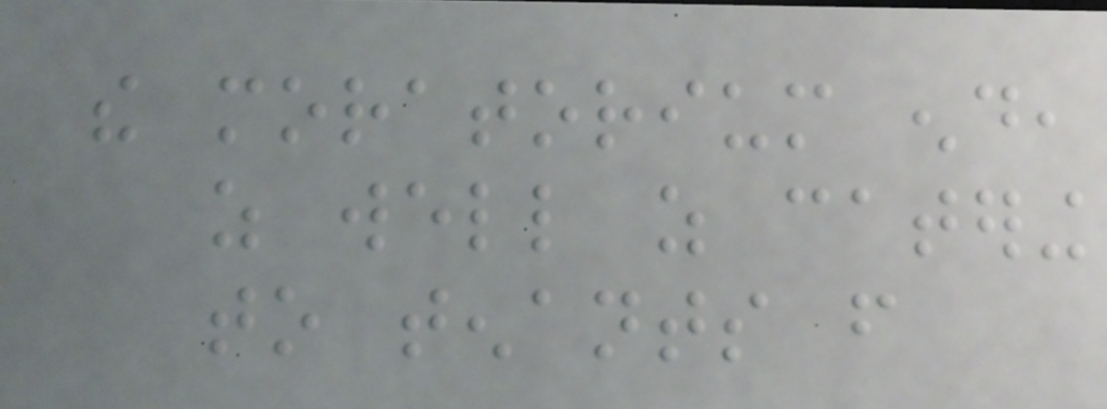the moratorium end,
as well as catering
to tenants from
